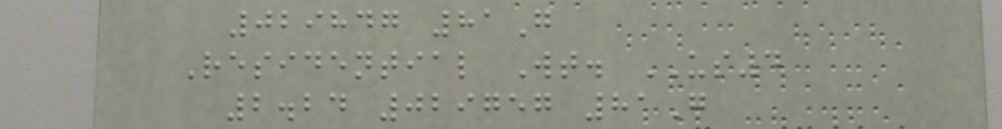029847 81G
Residential Wt. US4
2.24 029757 81G
